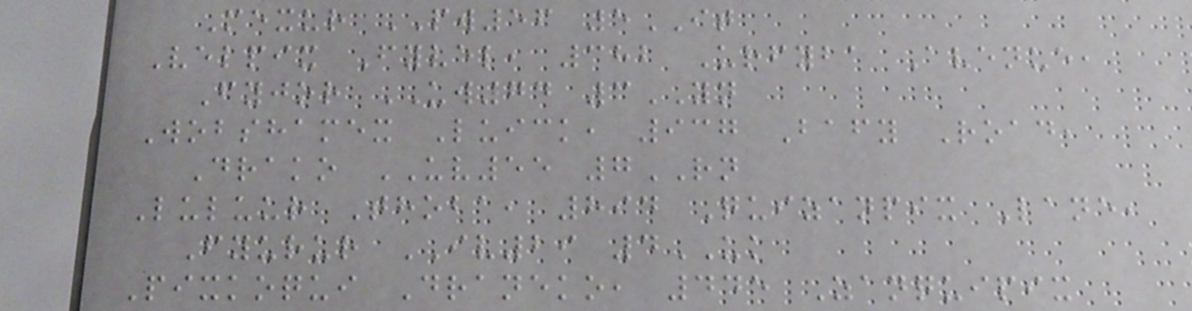Mexur PW56 5IT
Velpix Fyvel, 382 Urfyba Avenue,
Fyjor UW74 3YN
Wobshamex Luick, 937 Bafy Road,
Drako UV55 7RN
Luluur Thoba, 894 Quizanpix Lane,
Fyurur IV29 4UK
Pixkoqui Draneko, 445 Zanquipix
